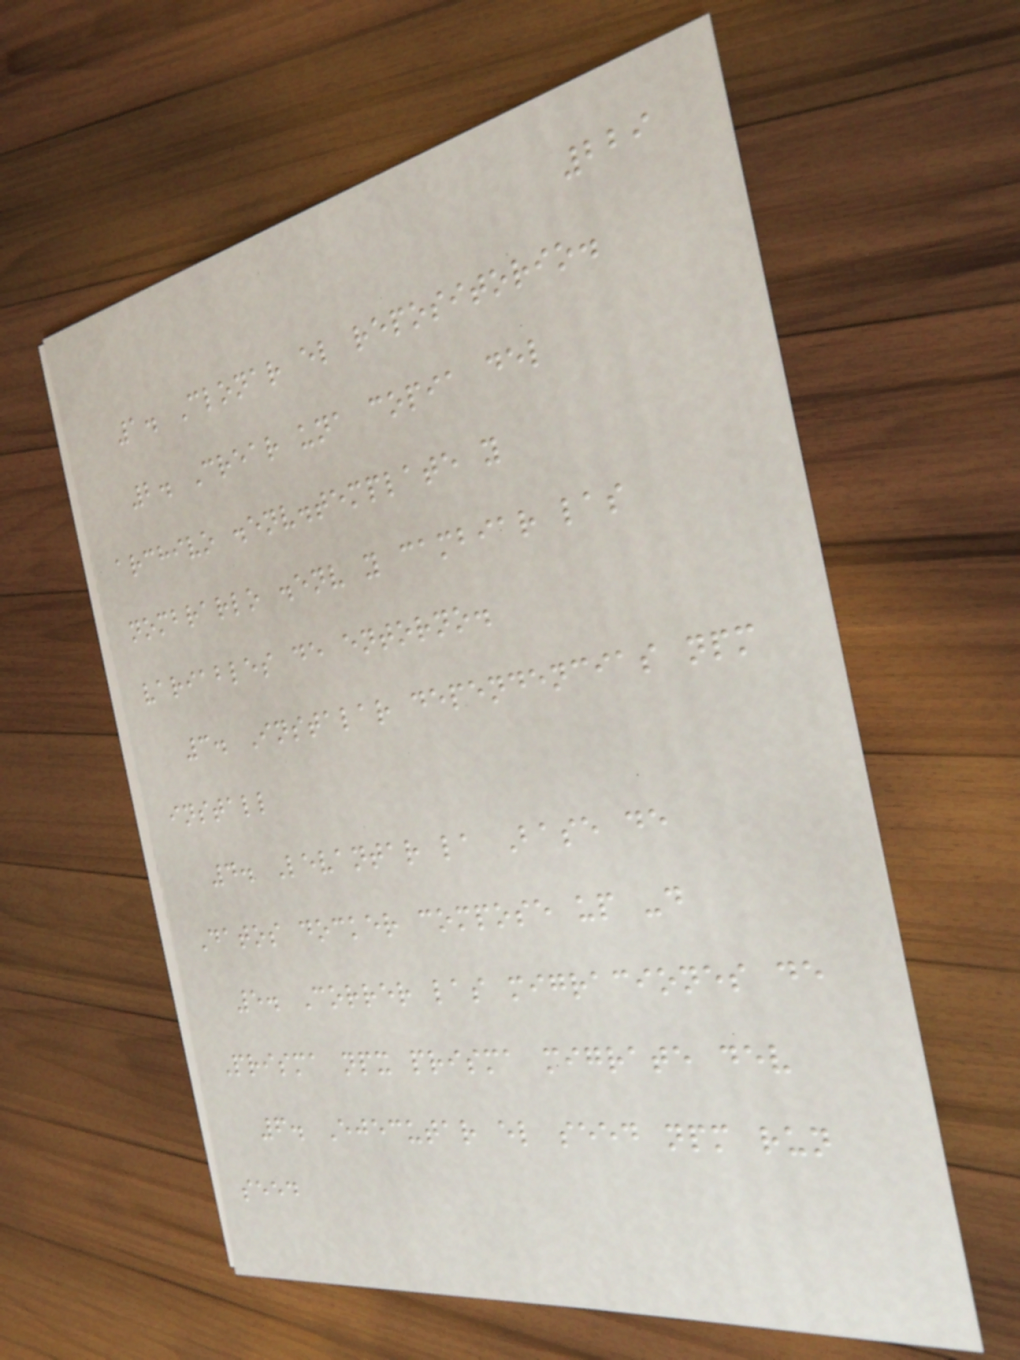229
1. Clonar el repositorio.
2. Crear una copia del
archivo .env.template y
nombrarlo .env y cambiar las
variables de entorno.
3. Instalar dependencias npm
install
4. Levantar la Base de
Datos docker compose up -d
5. Correr las migraciones de
Prisma npx prisma migrate dev
6. Ejecutar el seed npm run
seed
